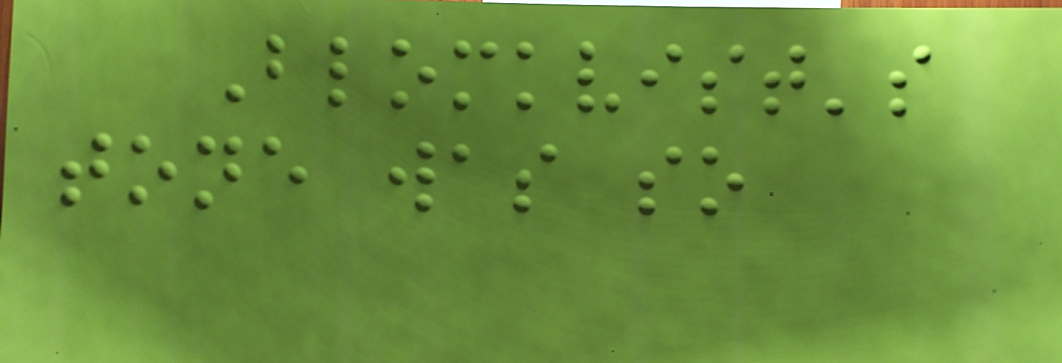Blomkvist's
tone was so
